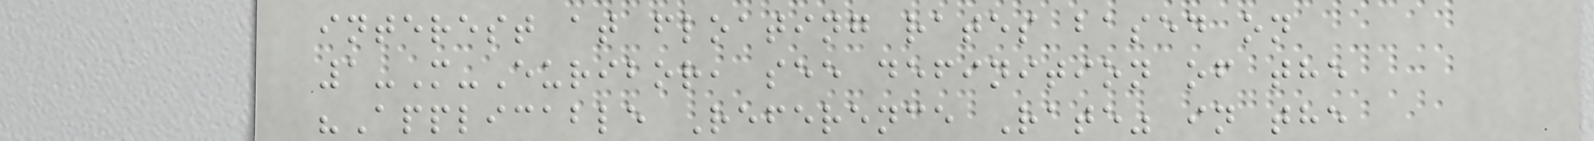interest at floating rates based on
1-M-Euribor, see definition of the
"Applicable Reference Rate" in the
